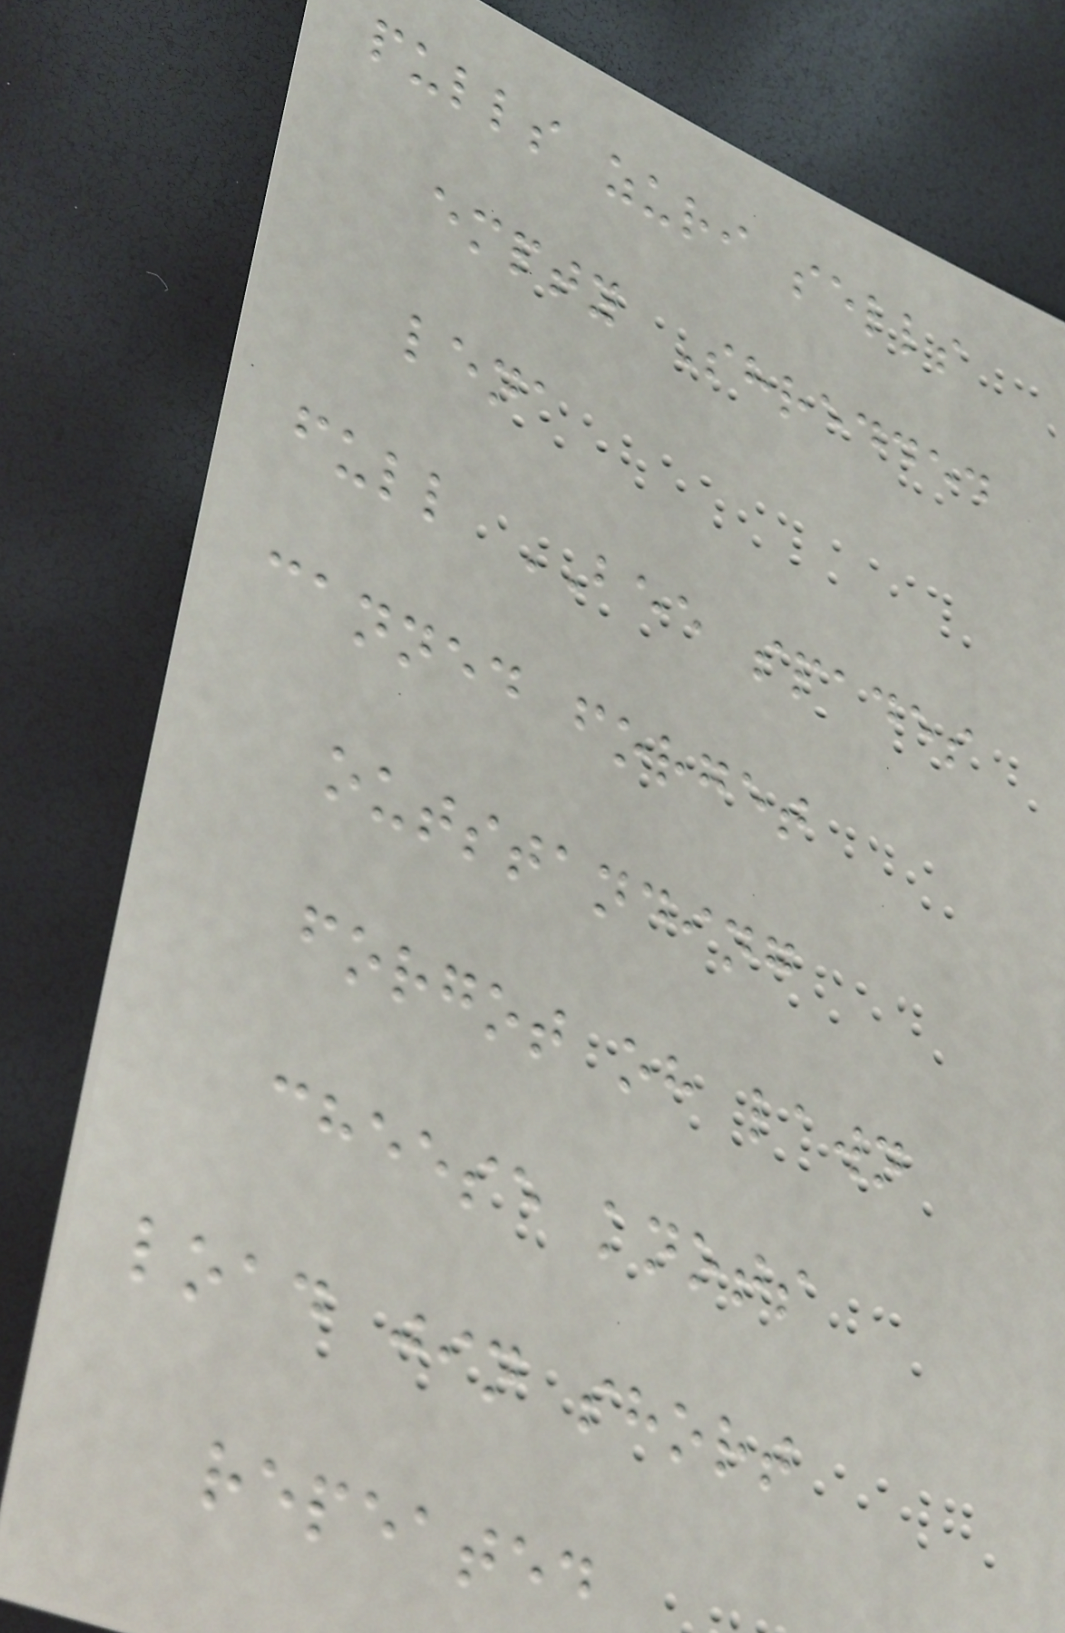pulls zuri sells
empty Shredded
lena
full BEE spades
canned forget
outstanding
forgot oh lawn
cheese knots
load jin short
repeated
